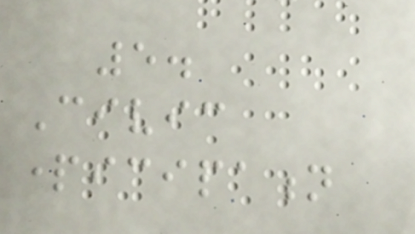5.
Civic
participation
